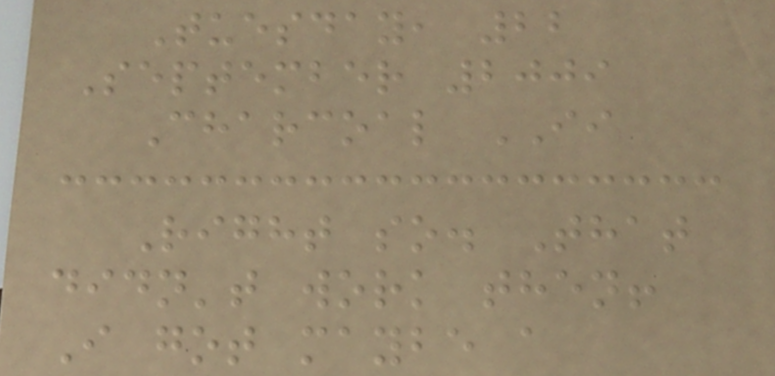Tuesday, 22
September 2009
Charcoal II
Right so. That
didn't work then!
I got maybe a
